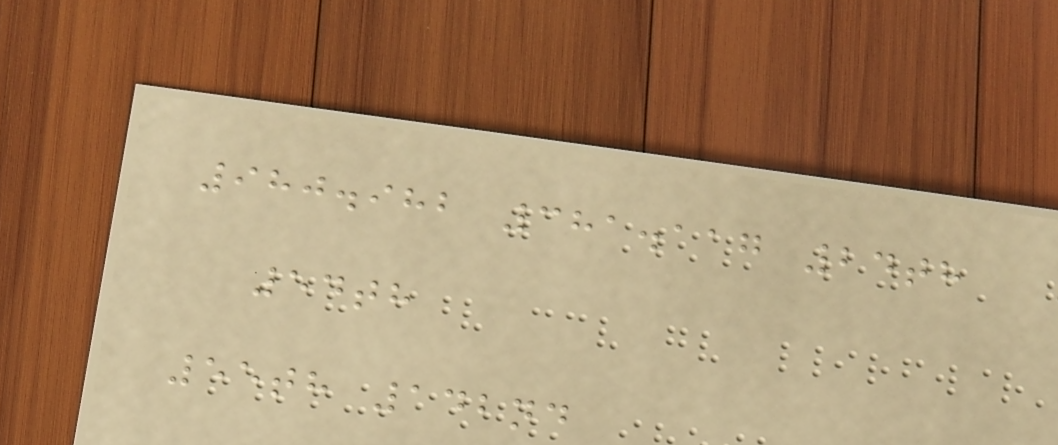980.982 381.117 24th
54th
55th 142nd
